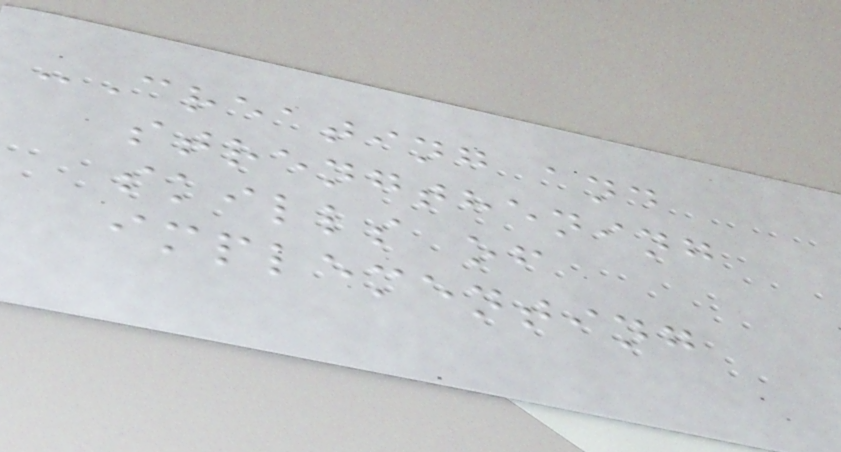-Creating and
strengthening
skills of
implementing
